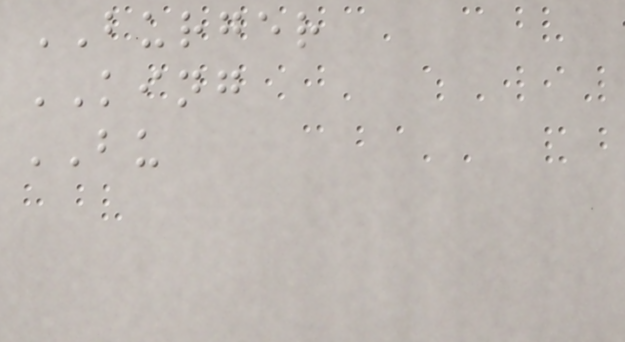BURGER
KING
BU
